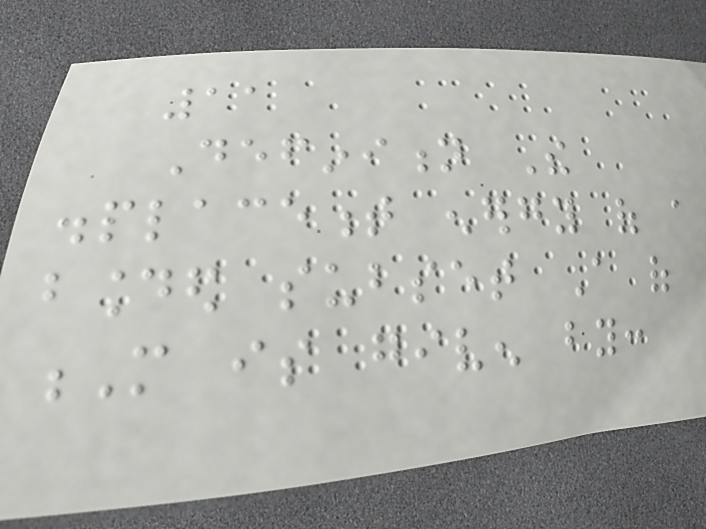11
Definition The
displacement energy of a
bounded subset A of
M is given by:
